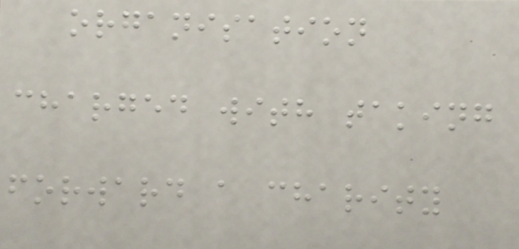organisation
charged with taking
forward a charity
